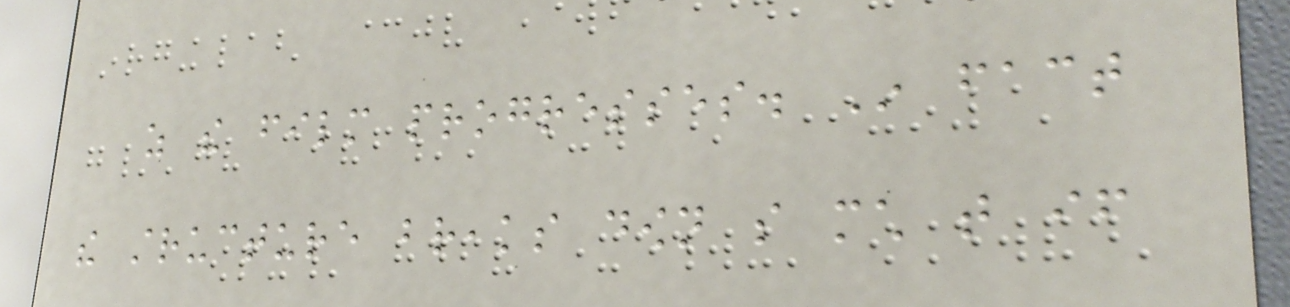as the film progresses. In fact
the structure breaks down so much that if
